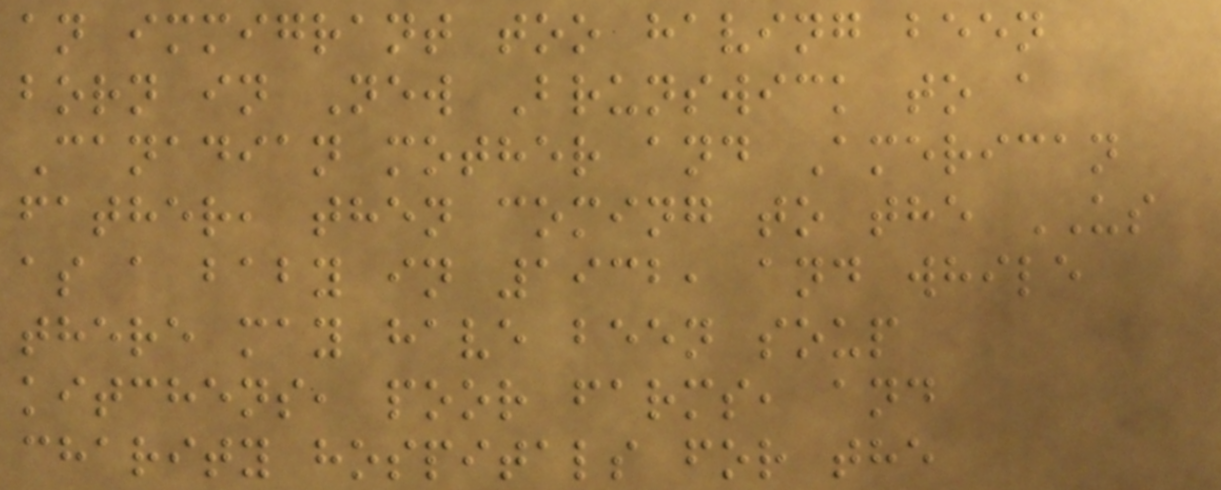an immigrant too having been
born in New Brunswick to a
Canadian mother and American
father, then coming to the US
as a baby in 1932, and while
there may have been soup
kitchens, poor farms, and
charity hospitals for the
